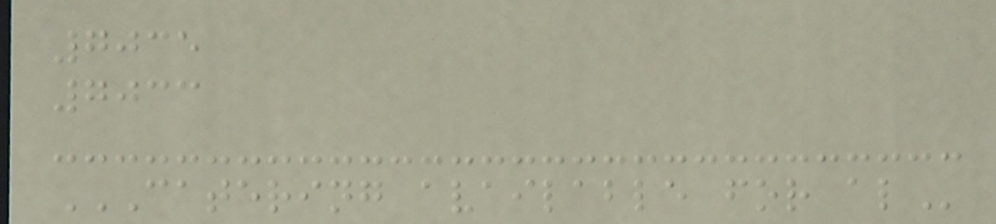7035
7033
CATERING AVAILABLE FOR AL
